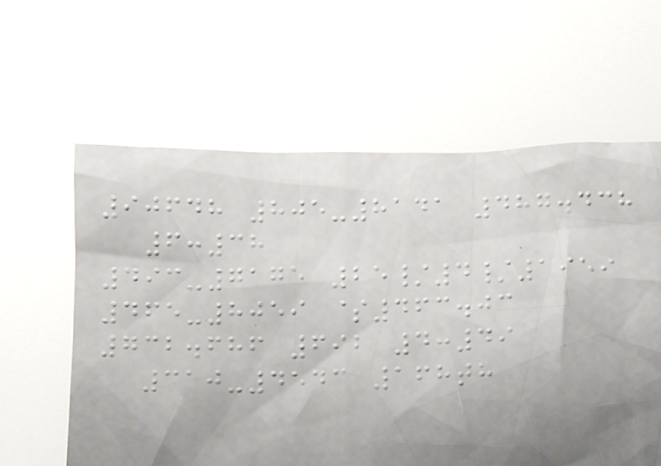90648 805-8141 487.438
6:38
493-7175 25/4/1959
465-8059 $463.03
732.686 692 4:49
310-4543 168th
